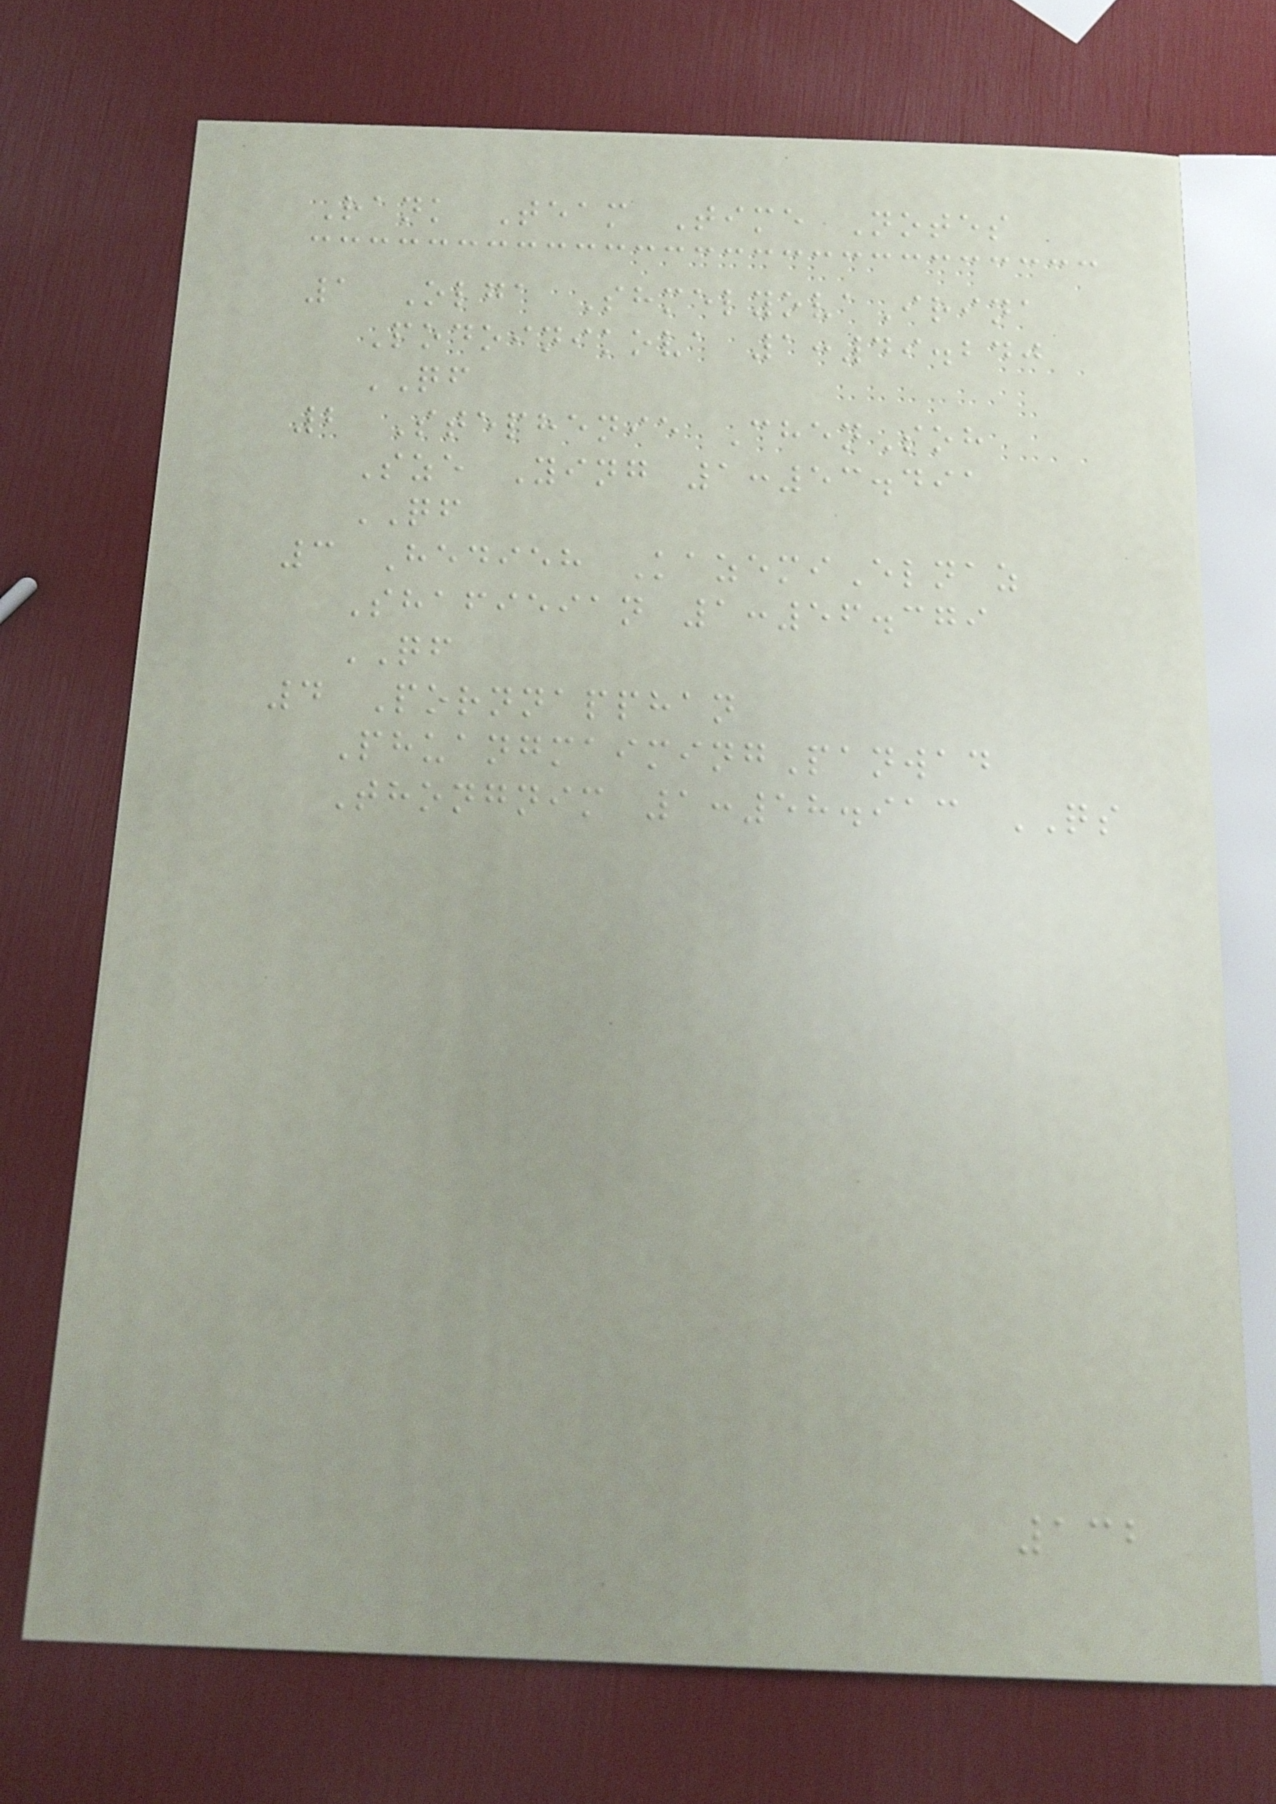Rank Team Time Notes
1 Olga ShmelyovaIrina
Podoinikova 1:49.240
QF
2 Stephenie ChenSoh
Sze Ying 1:53.491
QF
3 Hedieh KazemiElnaz
Shafieian 1:56.379
QF
4 Pornnapphan
PhuangmaimingPanwad
Thongnim 1:58.913 QS
132
